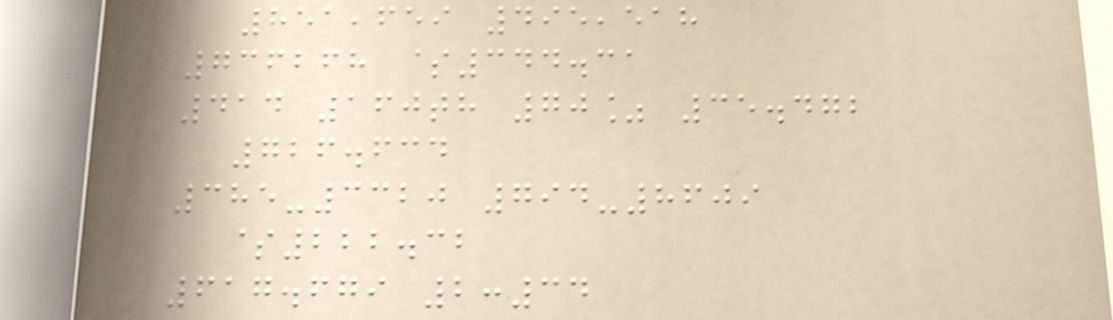851,659 495,518
736268 $344.31
414 160th 70% 35.472
726.634
385-3320 794-8609
$222.32
617.679 2:34
